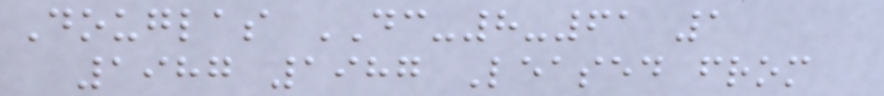Douglas DC-8-61 1
1987 1987 Leased from
